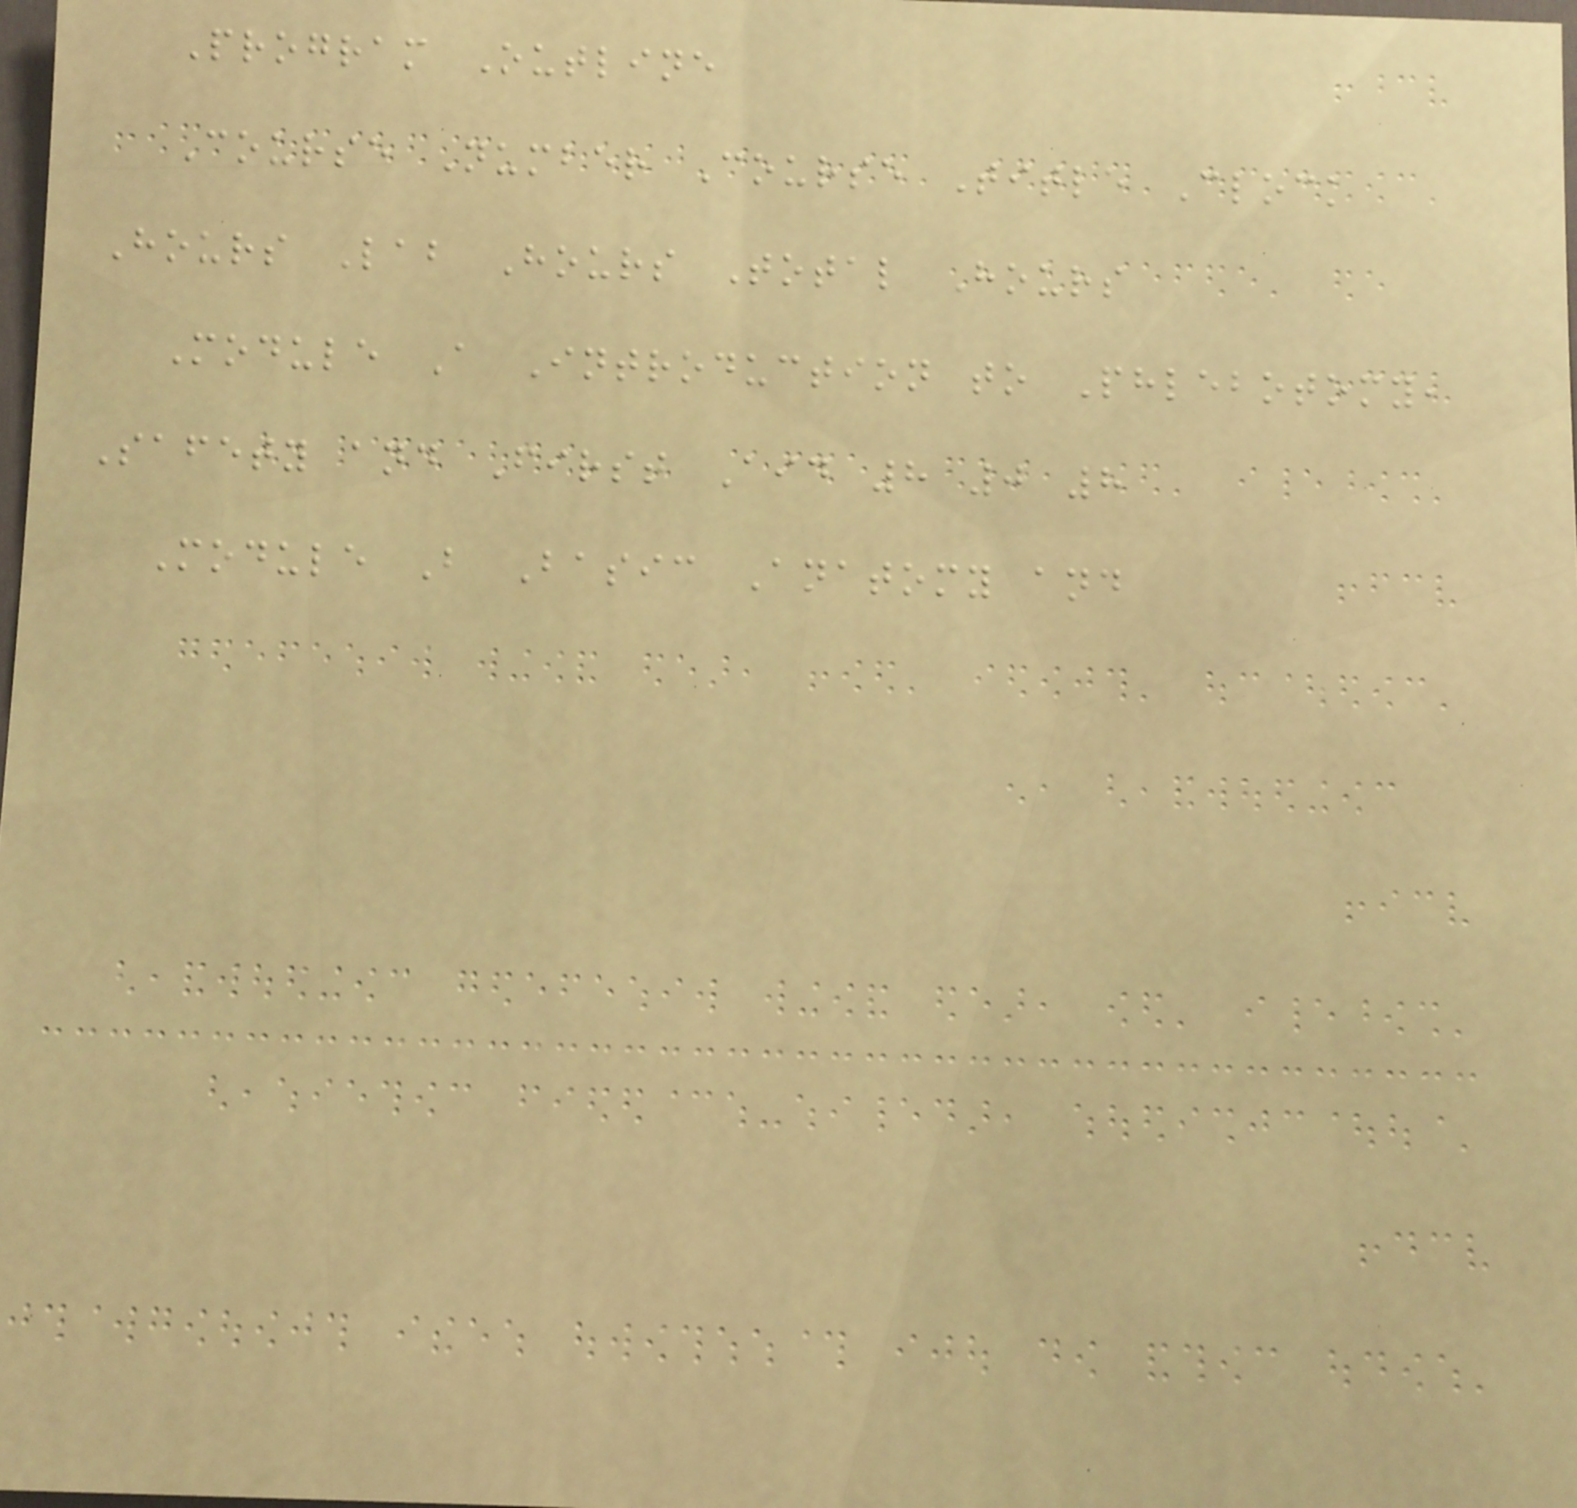Program Outline
Course Number Course Title Clock
Hours Lab Hours Total Hours
Module A Introduction to Phlebotomy,
Safety and First Aid 8 0 8
Module B Basic Anatomy and
